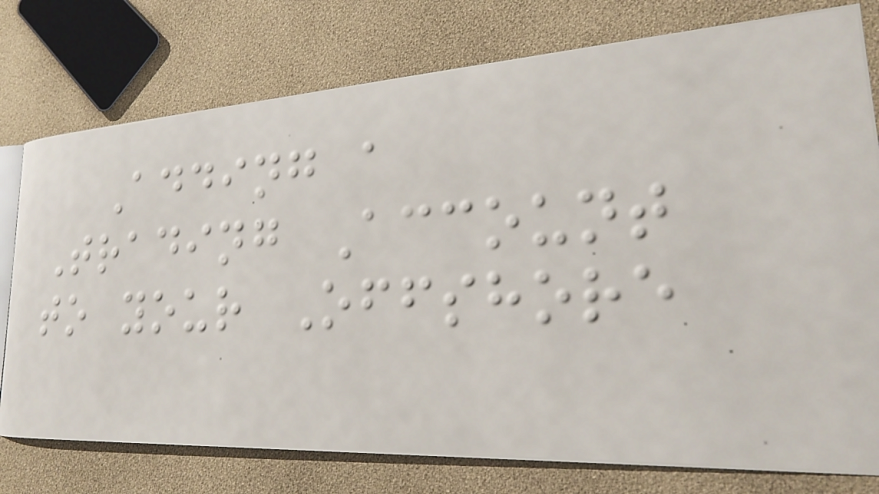Adding a
Trading Account
to your Offshore
